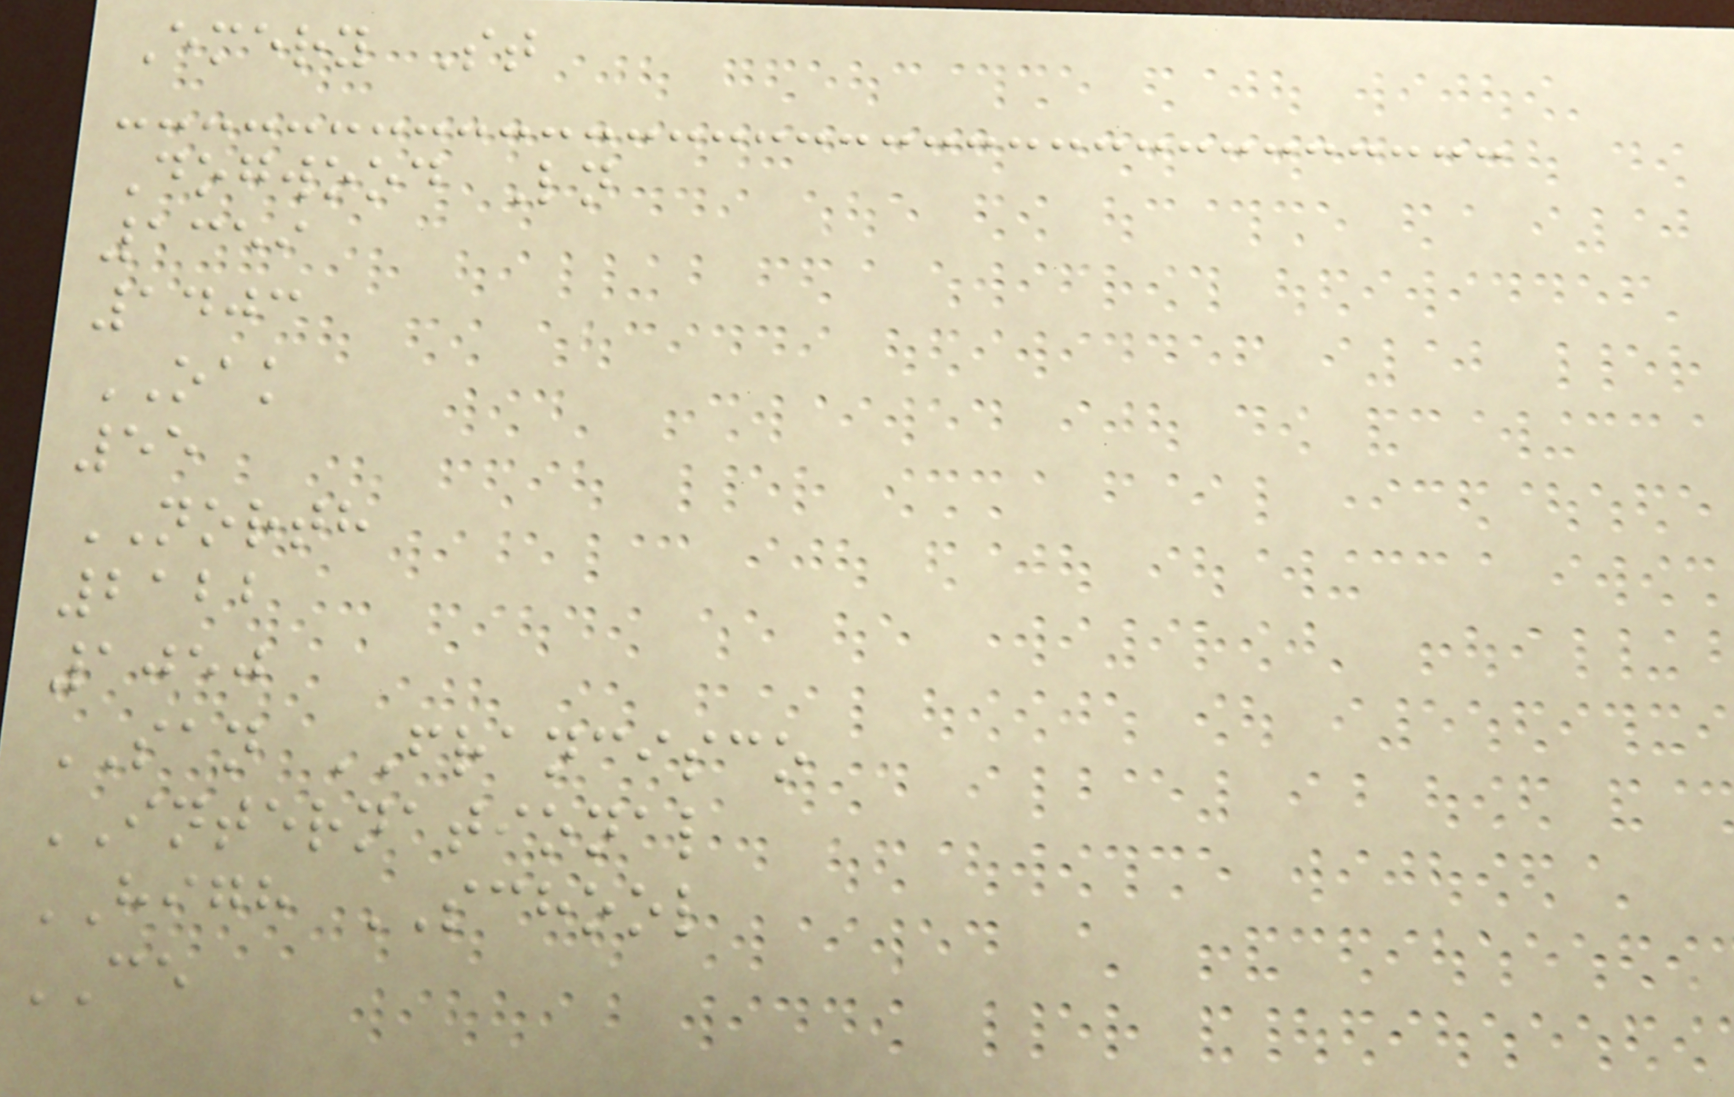Emery St
Dogwood Ln
1359
1403
OAK
55
NORTH
2122
1050
SAN FRANCISCO
INTERNATIONAL
HIGH SCHOOL
CE
